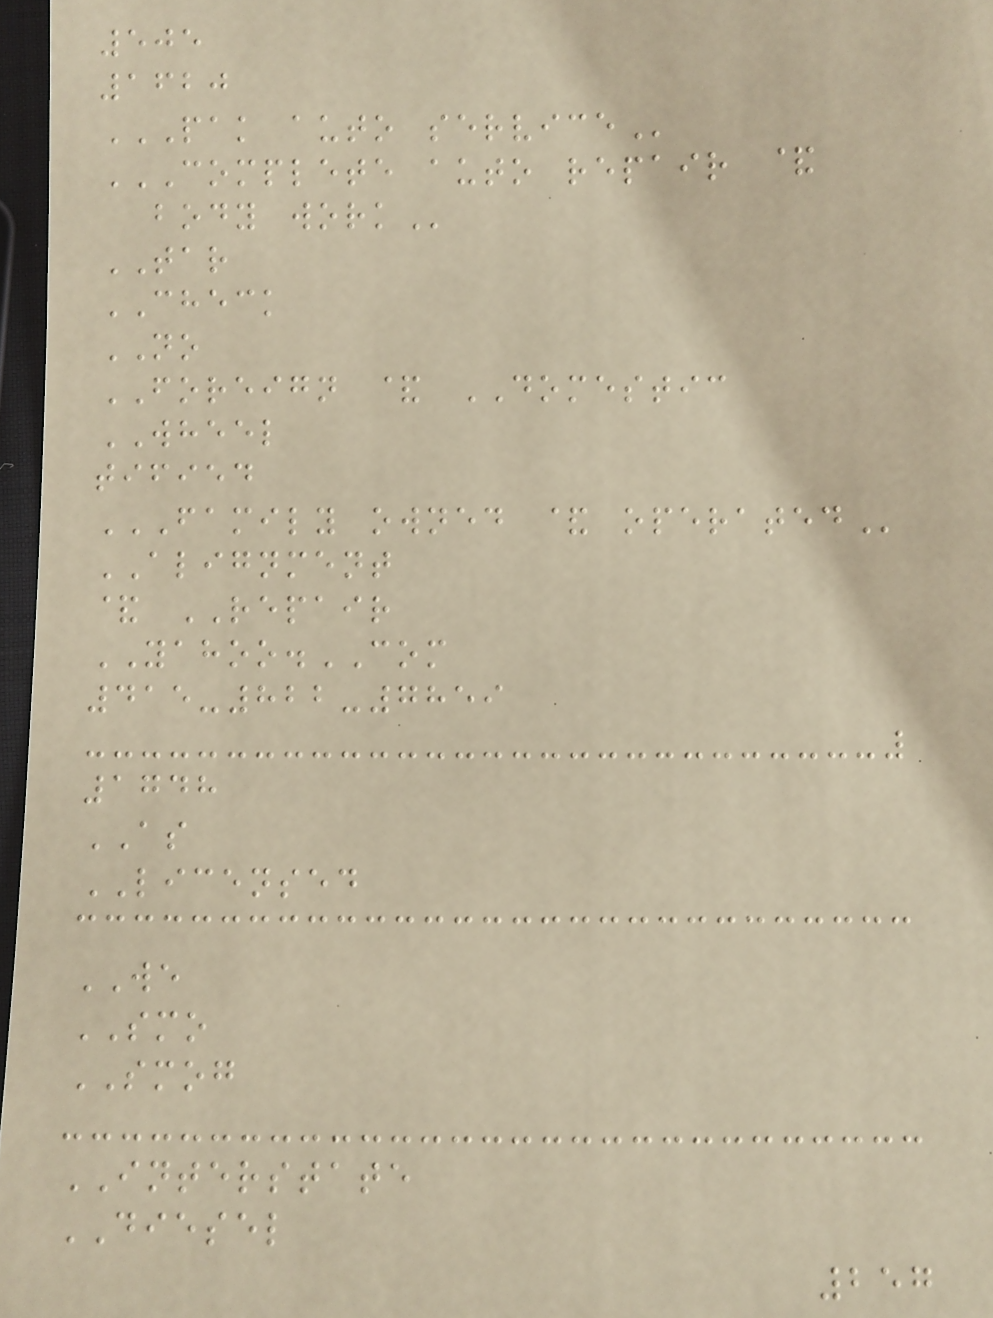505
1620
PAK AUTO SERVICE
COMPLETE AUTO REPAIR &
BODY WORK
TAR
CHECK
NO
FOREIGN & DOMESTIC
WHEEL
tified
FAMILY OWNED & OPERATED
ALIGNMENT
& REPAIR
YAHOO.COM
415-822-7859
1748
AS
LICENSED
WE
SMO
SMOG
INTERSTATE
DIESEL
257
